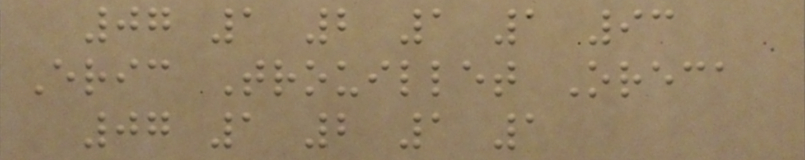07 1 2 1 1 93
Eric Trouillet Oreca
07 1 2 1 1
